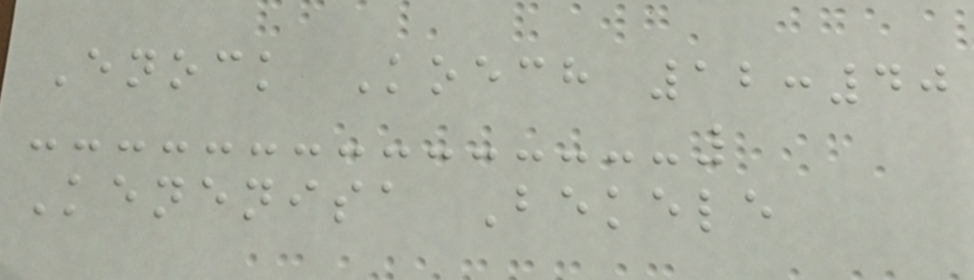Enock Koech 12:40
Kenenisa Bekele
